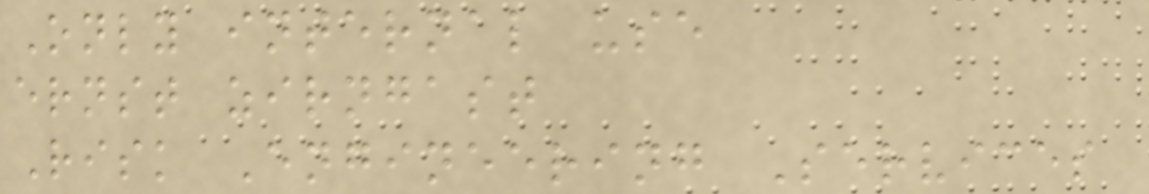Only internal use
ernst zirngast
Risk Engineering Services
